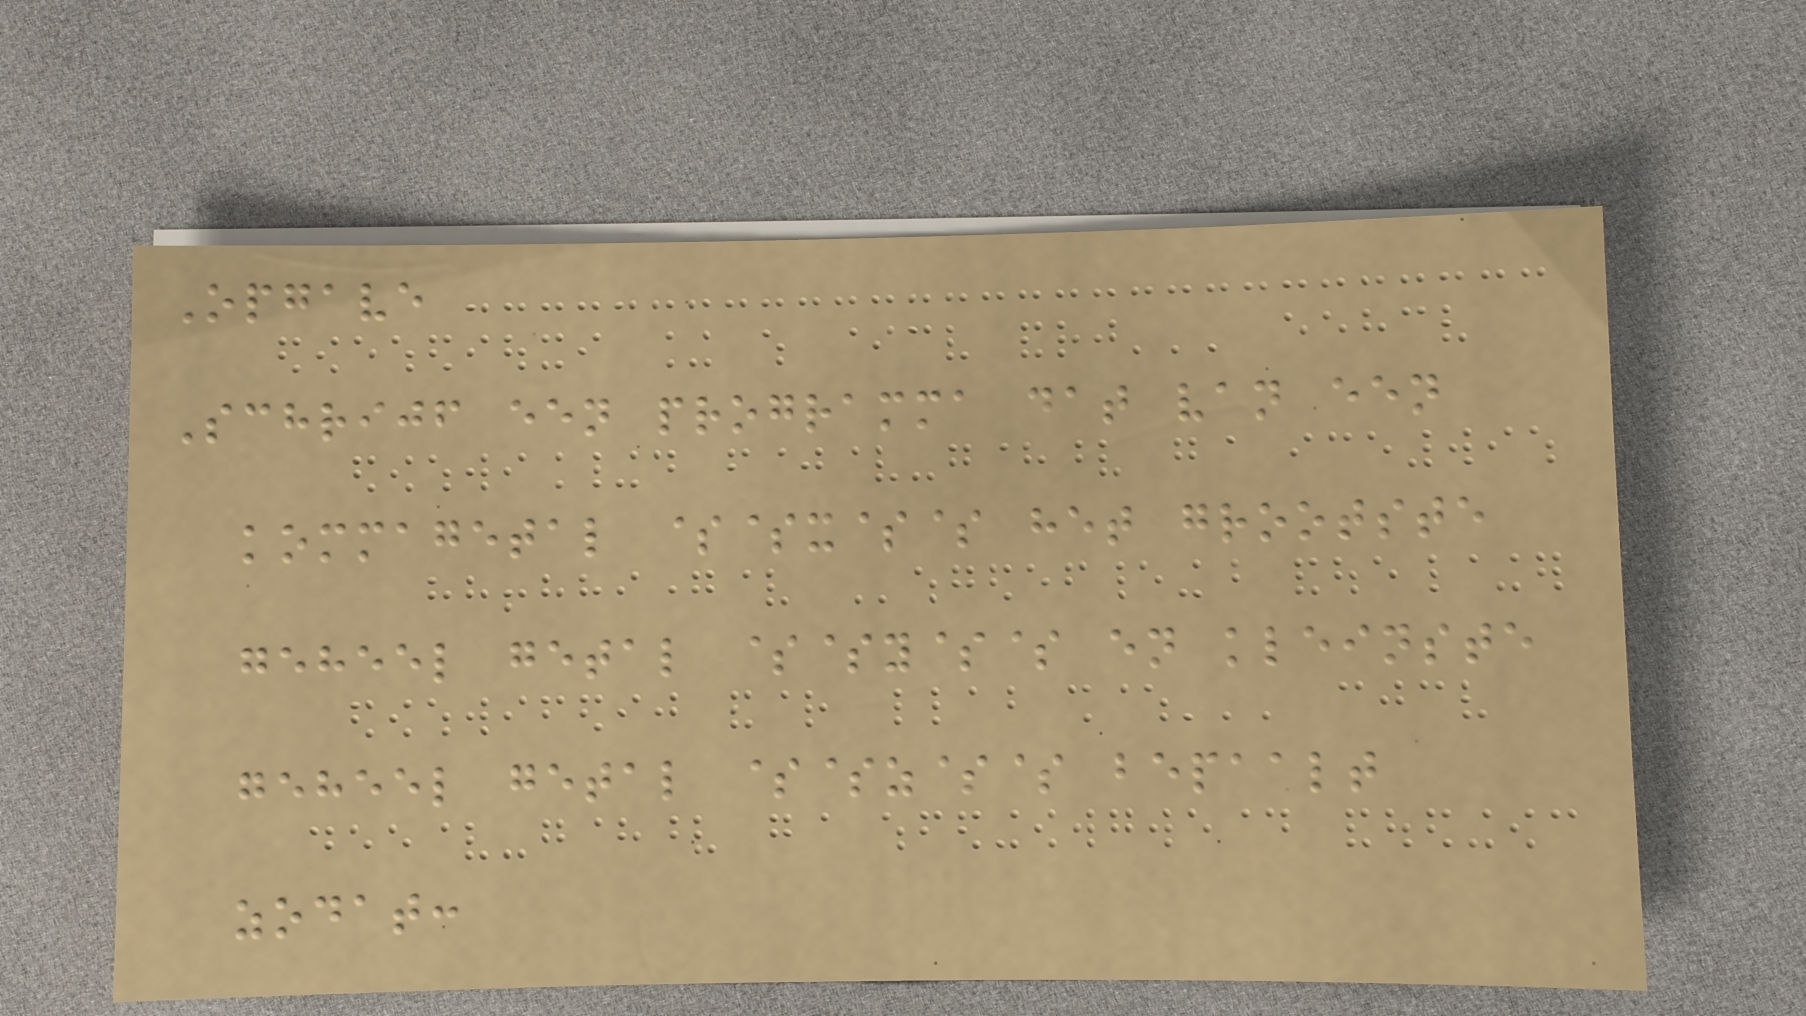Opgave
Schrijf een programma dat van een
kommagetal $$x$$ het grootste
geheel getal $$y$$ en kleinste
geheel getal $$z$$ bepaalt
zodat:
